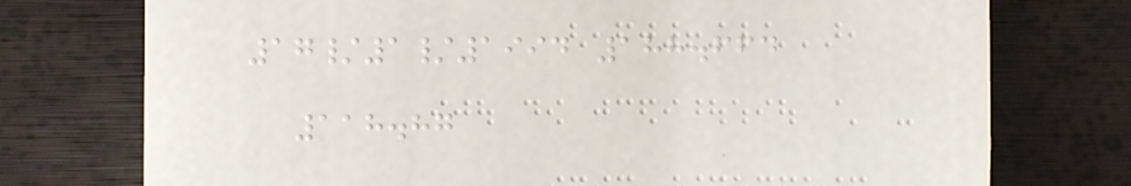17/1/1994 188.664
118.87
